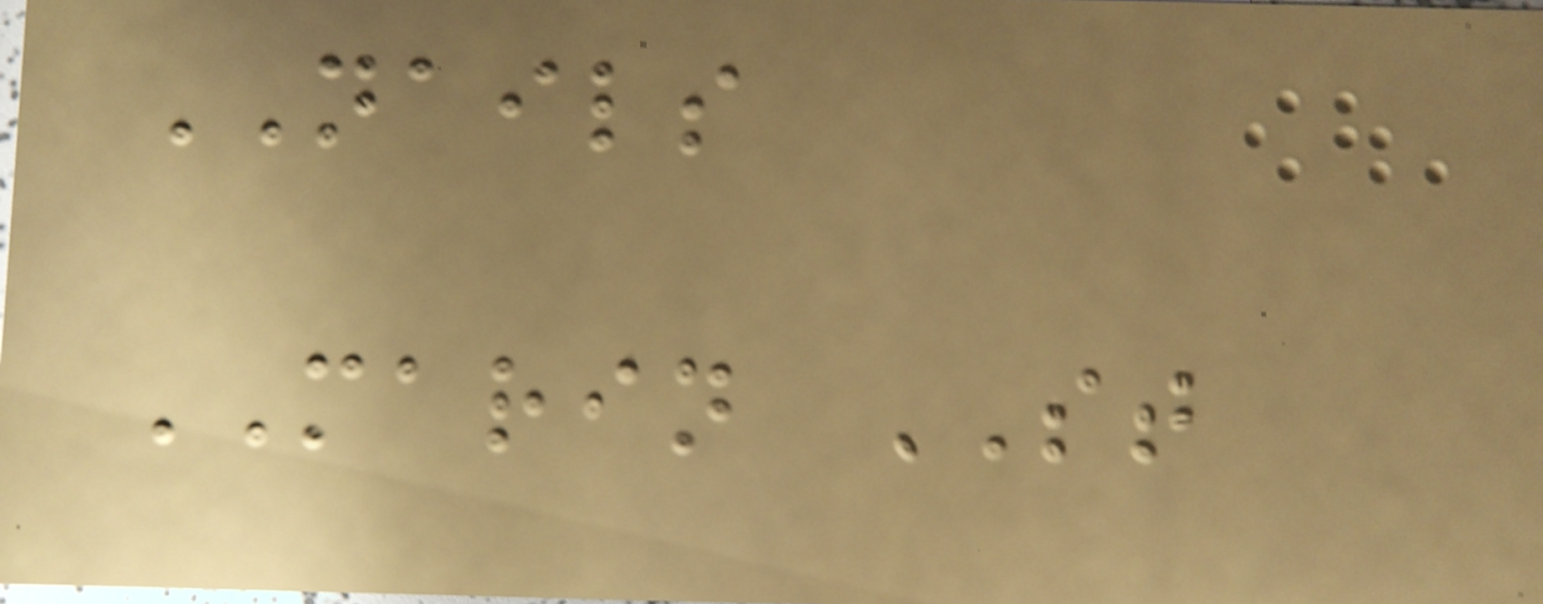NAILS
MARIN ST
